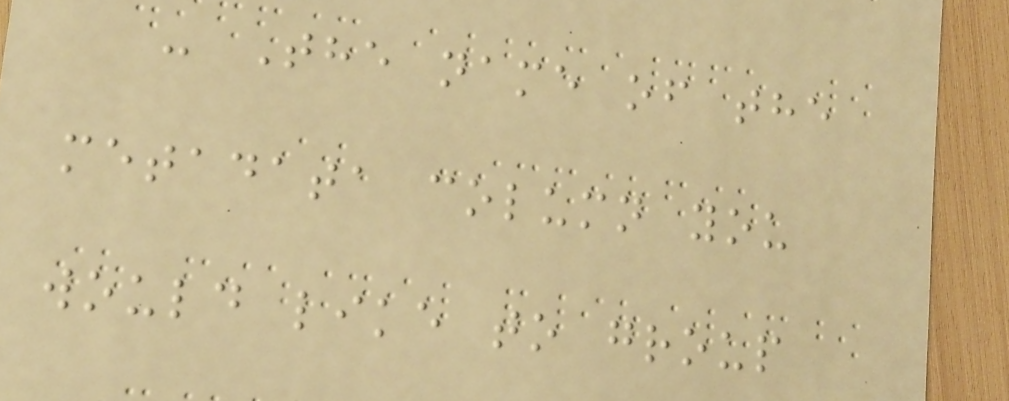- The name of the
metadata column you
would like to group
